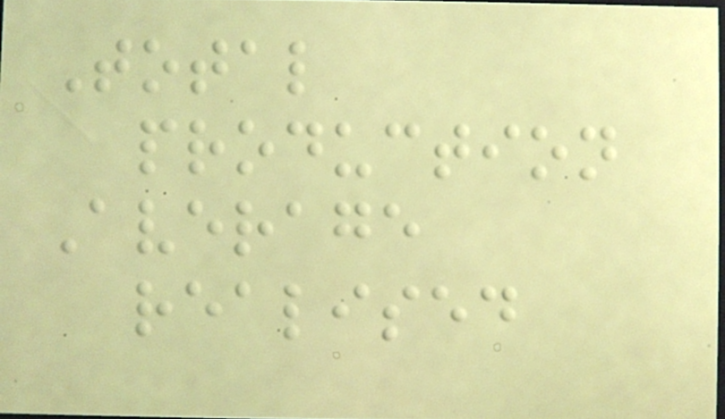Total
production
Average
realised
